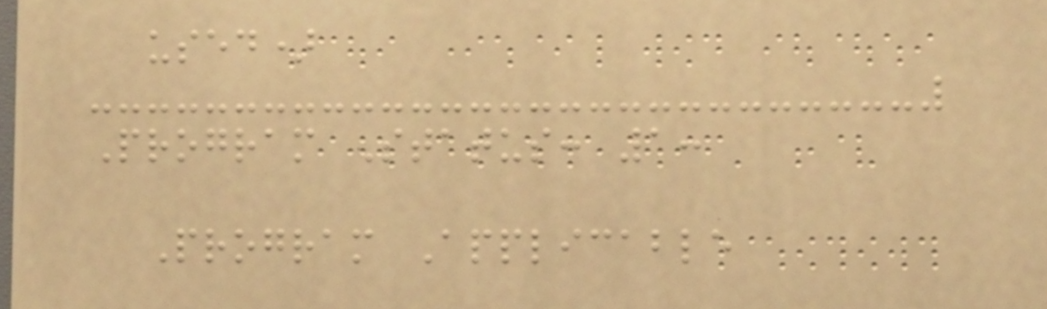used)
Program Status: 1:
Program Applicable
